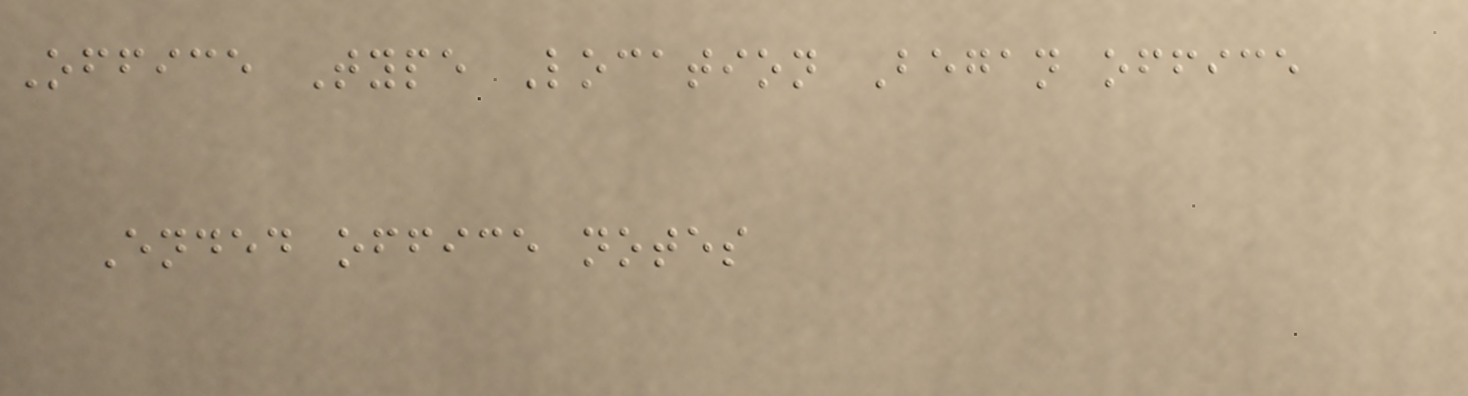Office Type Location Began office
Ended office notes
